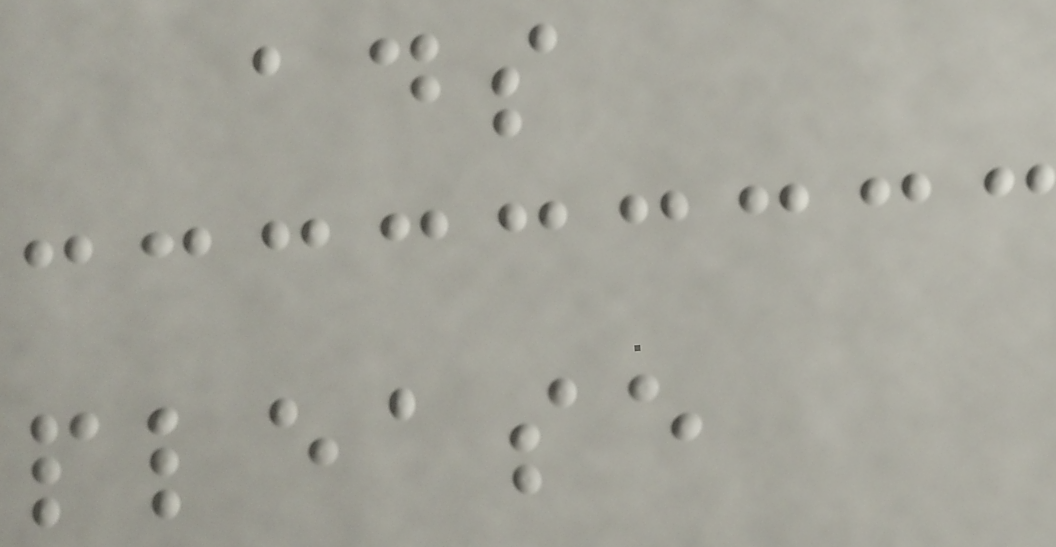ads
please
